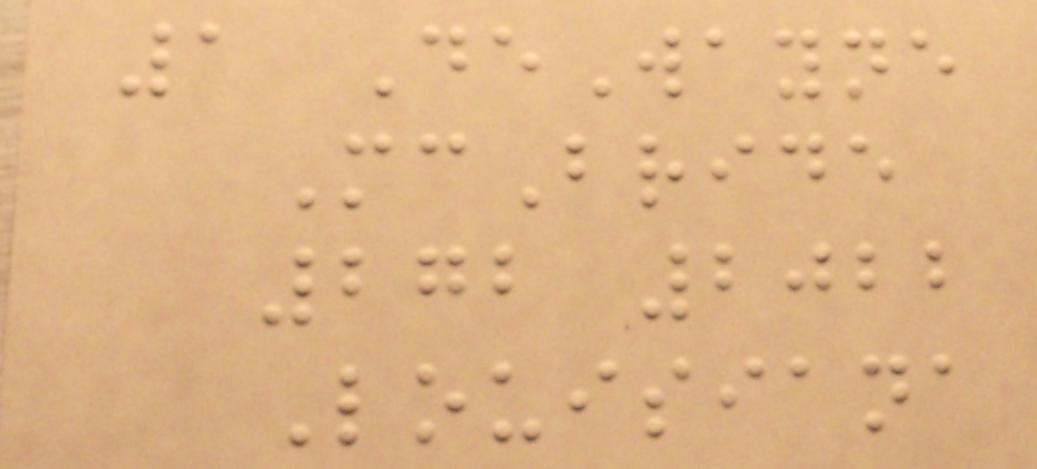1 DeWayne
McBride
272 2022
Louisiana
